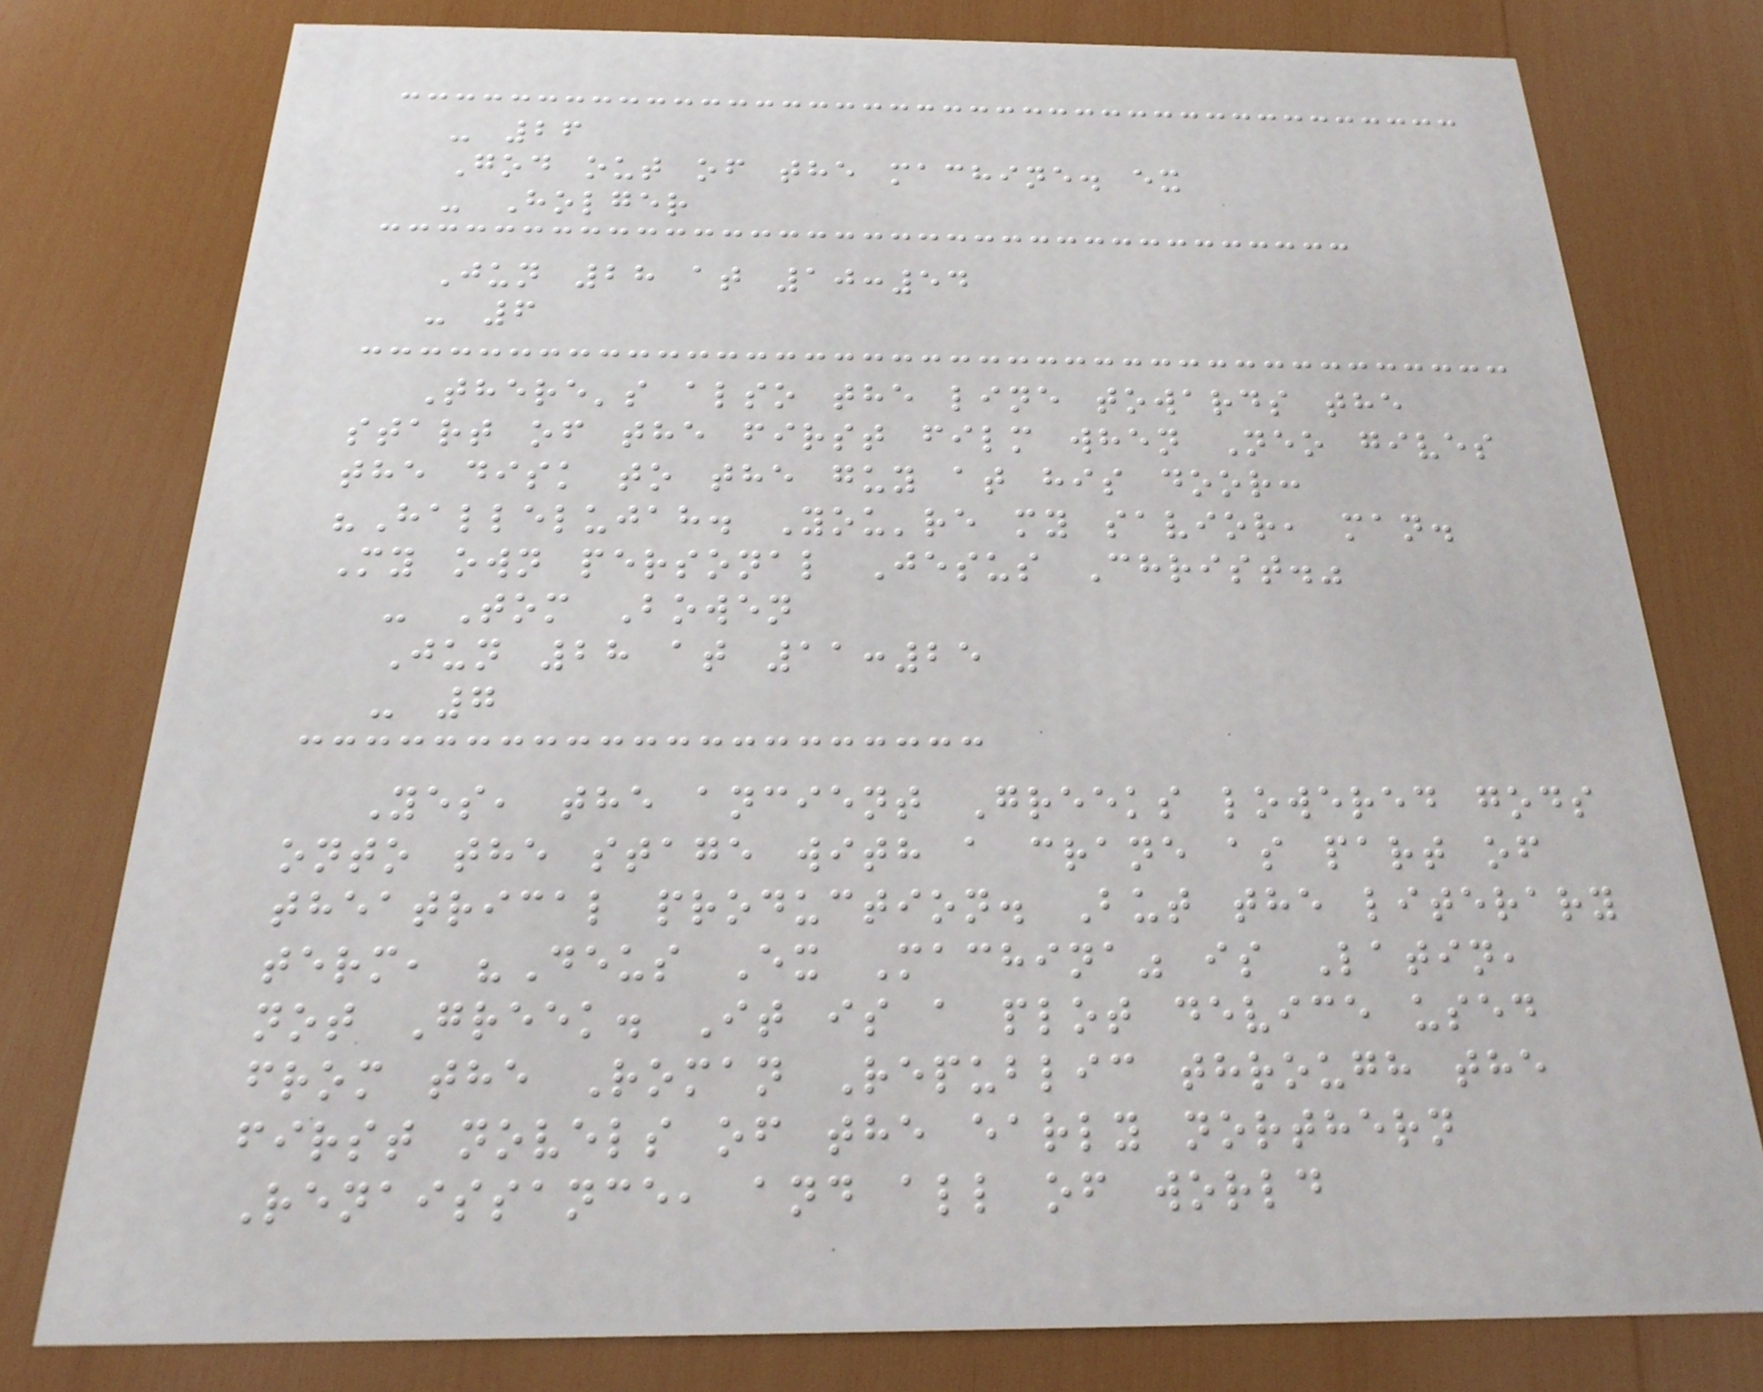- 26
God out of the machine. ex
- Holger
Jun 28 at 10:54
- 6
There's also the line towards the
start of the first film when Neo gives
the disk to the guy at his door:
"Hallelujah. You're my savior, man.
My own personal Jesus Christ."
- Tom Bowen
Jun 28 at 11:25
- 7
Yes, the ancient Greeks lowered gods
onto the stage with a crane as part of
theatrical production. But the literary
term, "Deus Ex Machina" is Latin,
not Greek. It is a plot device used
from the Roman Republic through the
first novels of the early northern
Renaissance, and all of world
